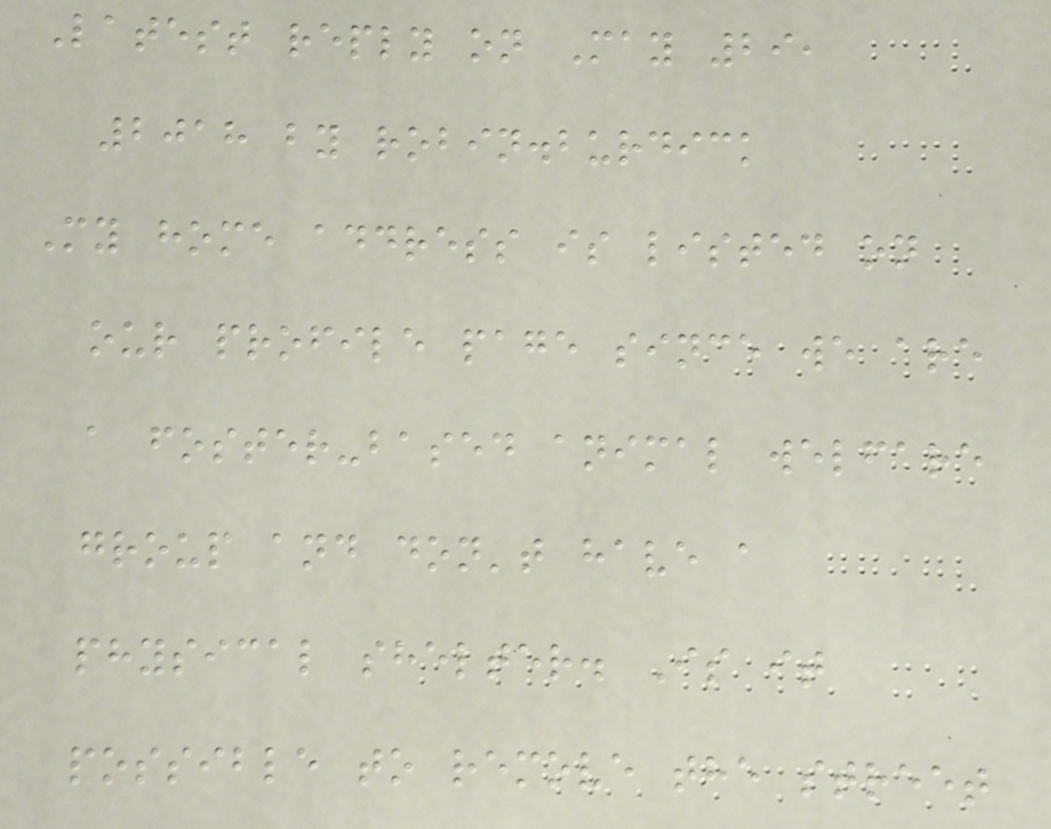Latest reply on May 29,
2018 by robin.burdick
My home address is listed on
our profile page since we are
a foster-based animal welfare
group and don't have a
physical shelter. Is it
possible to remove the street
